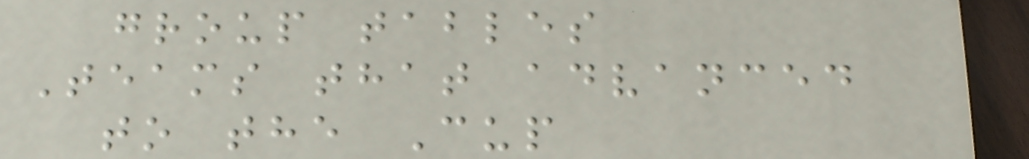group tables
Teams that advanced
to the Cup
